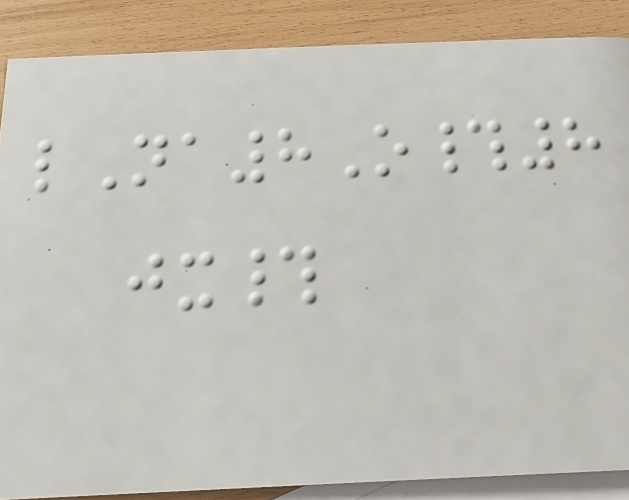lNa8O#8
jx#
